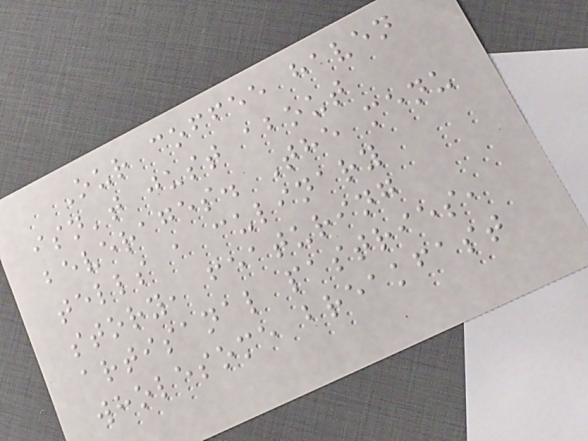Our coffee haven
isn't just about
beverages. The menu
tells a culinary
story, featuring
artisanal pastries,
wholesome breakfast
